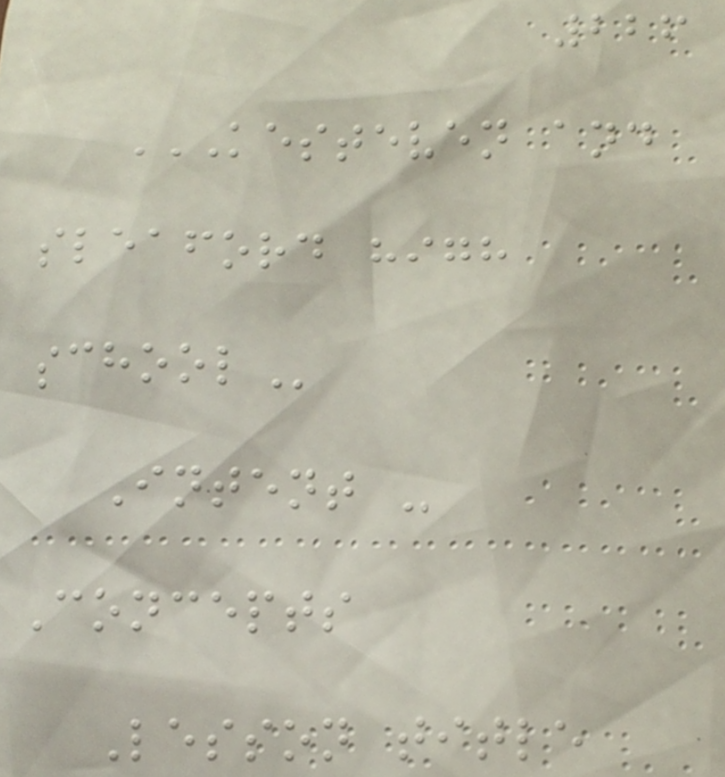226
KESTEVEN AND
SLEAFORD HIGH
SCHOOL
Intent -
Concepts
Lesson title
